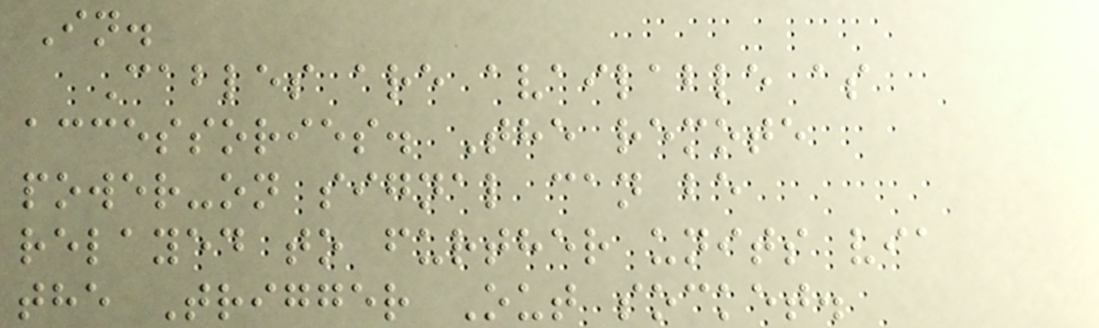In.
Cables are available as
accessories. The remote
power-on signal can be
relayed to further units via
the Trigger Out socket.
